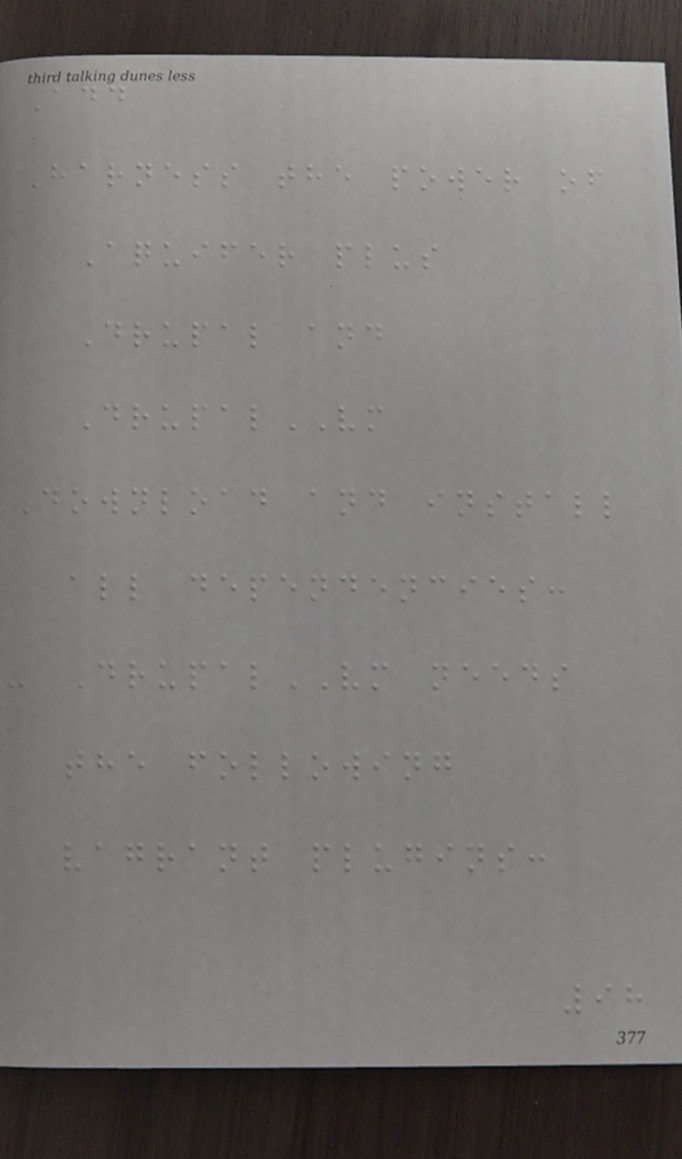Add
Harness the power of
Aquifer plus
Drupal and
DrupalVM
Download and install
all dependencies:
- DrupalVM needs
the following
vagrant plugins:
98
